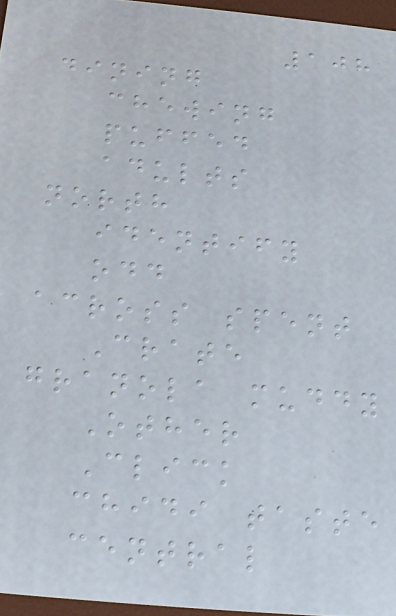108
dining
chewing
puffed
adults
north
identify
odd
across spent
Crate
granola muddy
Other
Click
chidi taste
central
